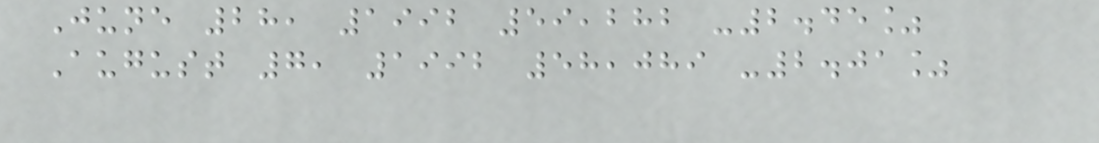June 28, 1992 59,282 -2.45%
August 7, 1992 58,089 -2.01%
